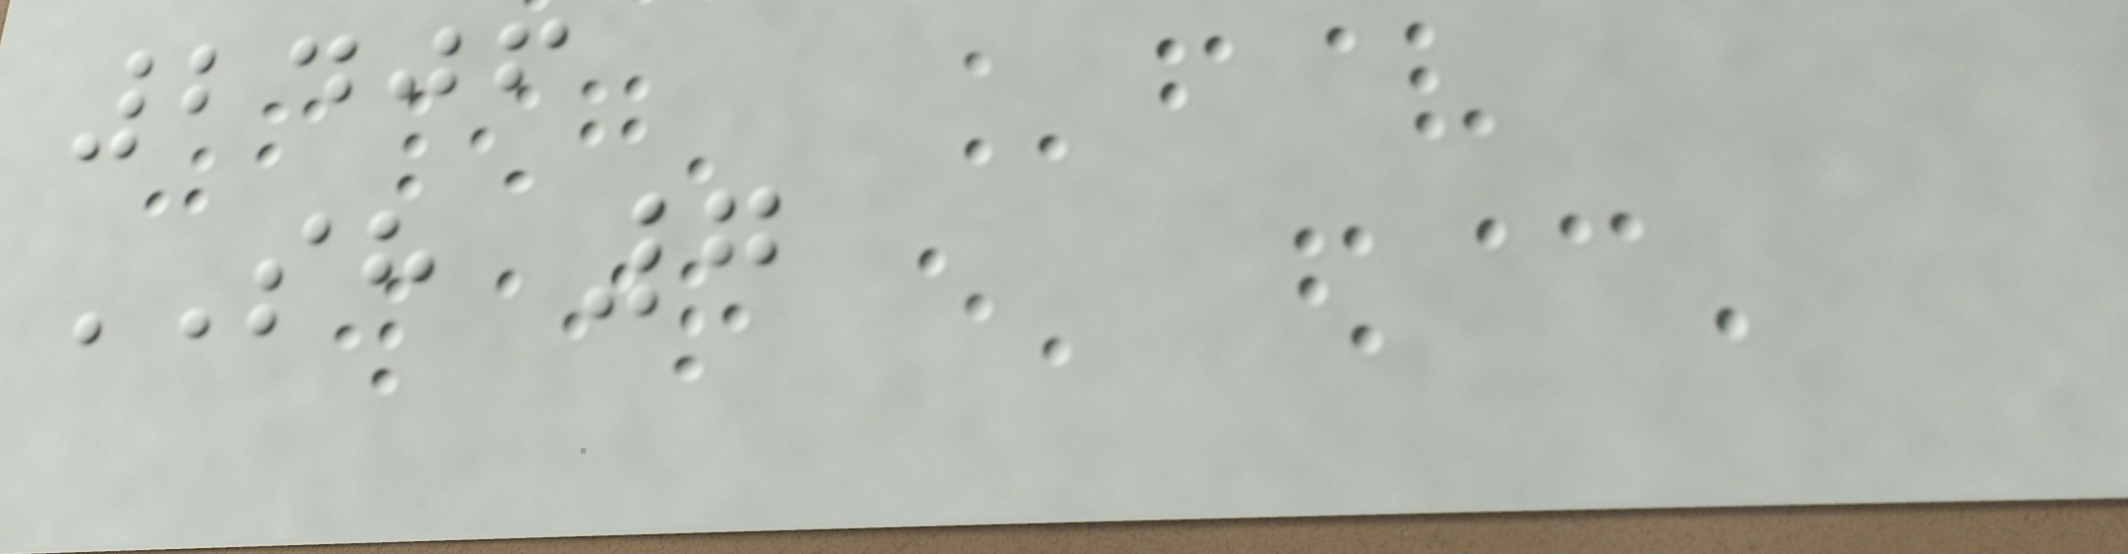2406
SH 7
